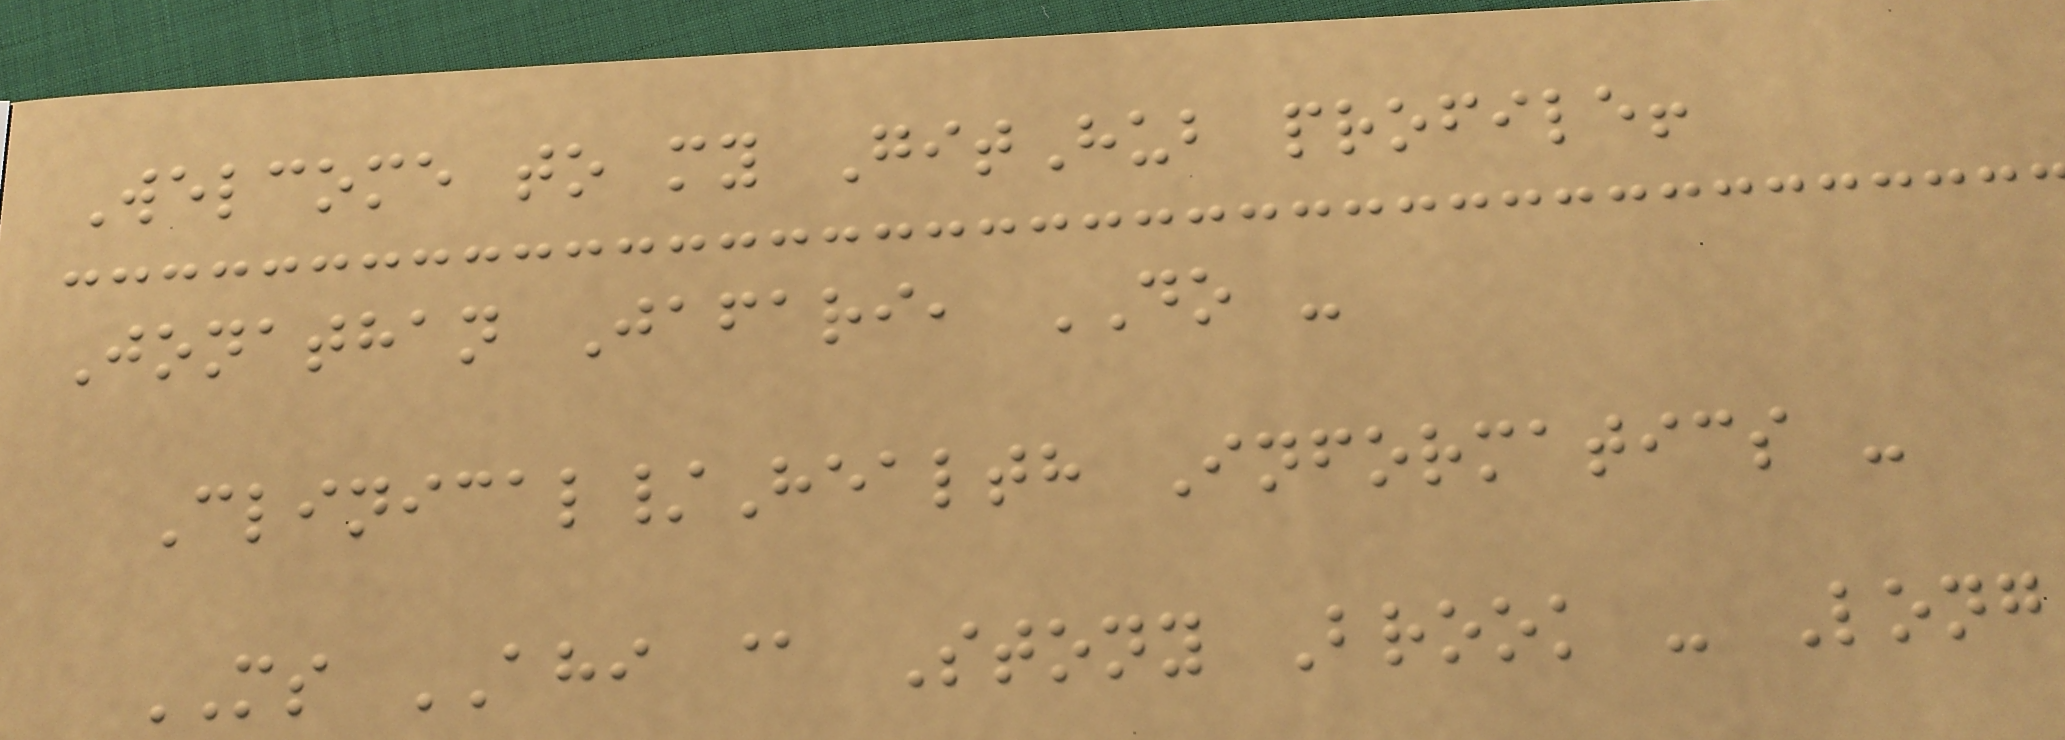Welcome to my GitHub profile!
Jonathan Jafari, DO -
Clinical/Health Informatics -
MS AHI @ Stony Brook - Long
